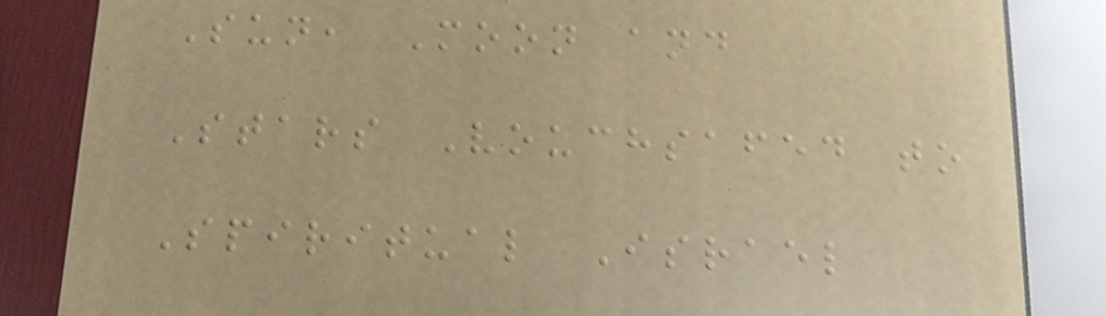Sun, Moon and
Stars Vouchsafed to
Spiritual Israel
